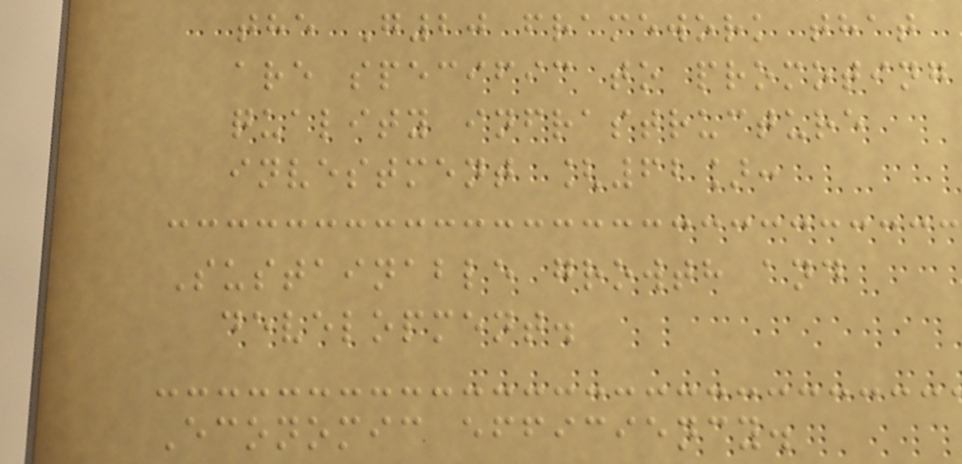the G20 framework that
are specific to promoting
quality infrastructure
investment [62]:
Sustainable growth and
development.
Economic efficiency.
